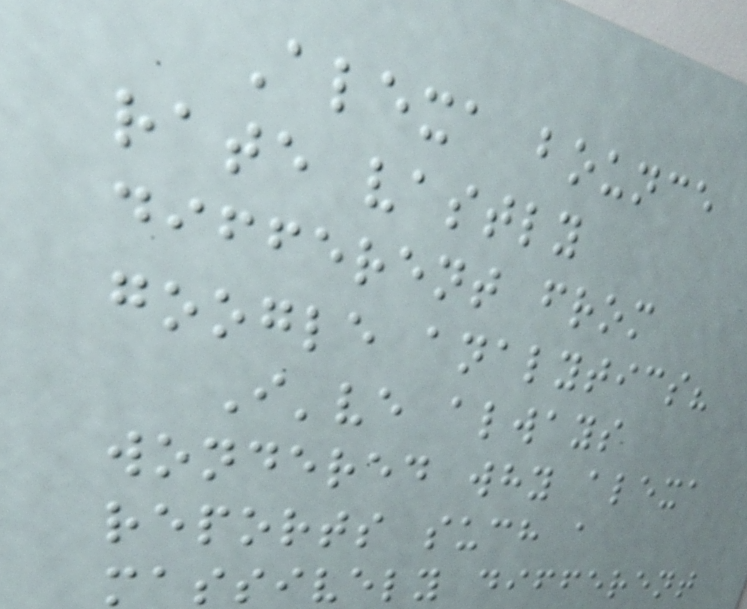Alexa bounce
rate vastly
different from
google analytics?
I've always
wondered why alexa
reports such a
massively different
